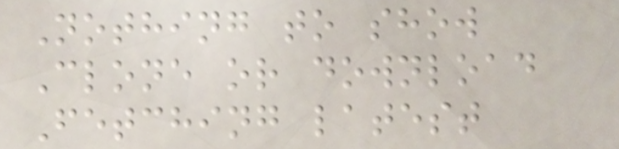Nothing to show
Clone or download
Fetching latest
